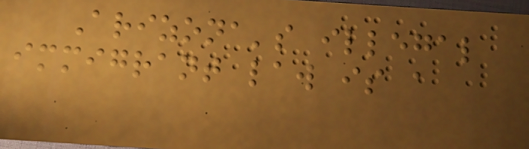Arizona's illegal
immigrant law is a
